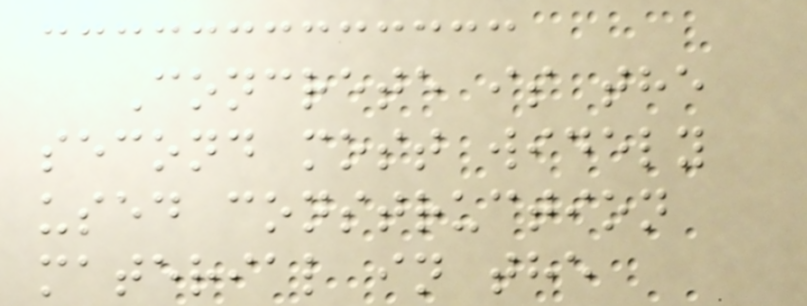Concrete is the
second most widely
used construction
material in the
